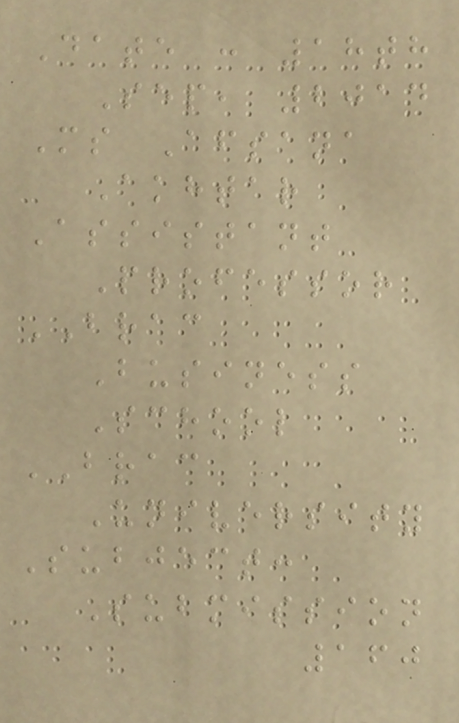Date : 18th
Sep, 2014
Ms Afsana
Akhtar
Assistant
Professor
BRAC
Business
School
BRAC
University
Subject:
Submission
160
